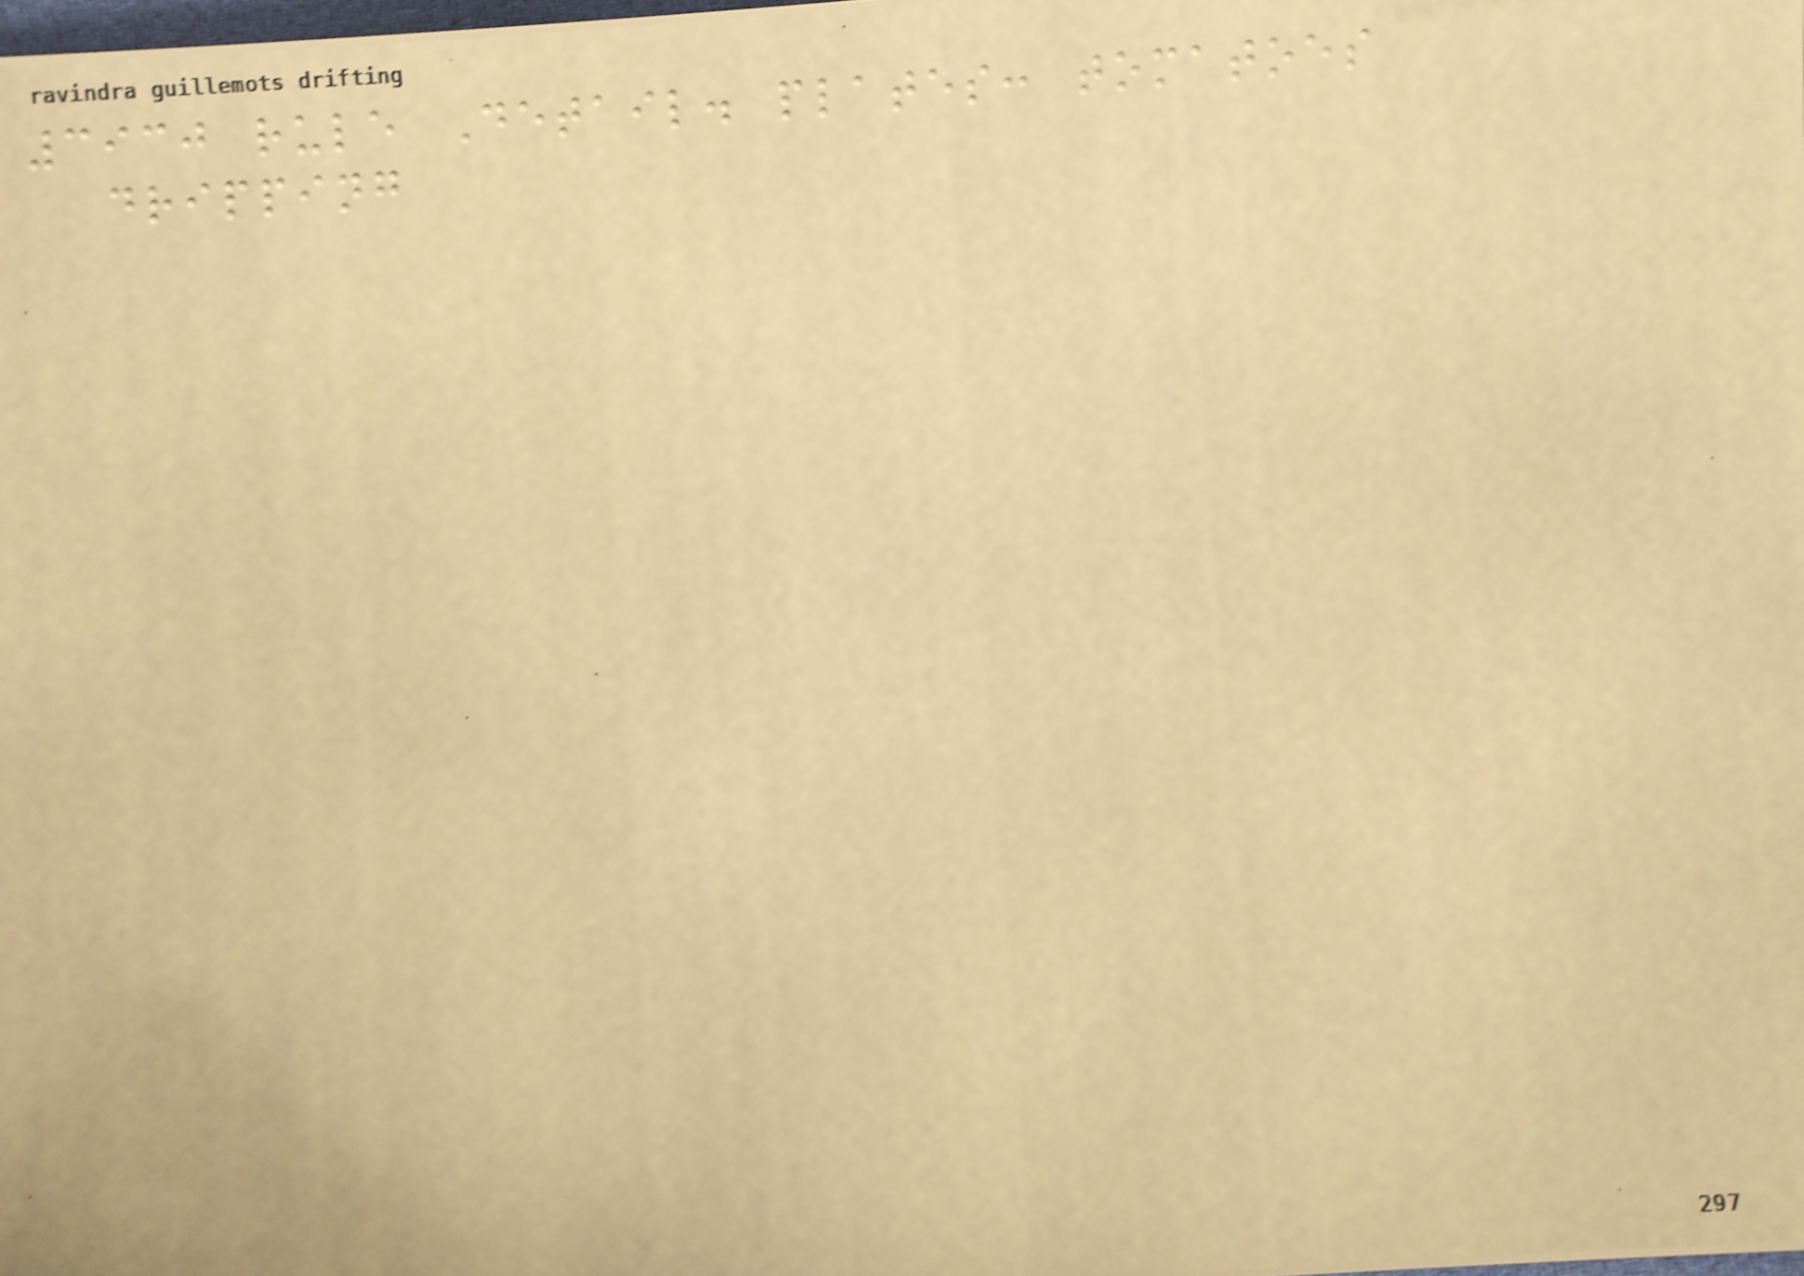3930 rule Detail. plates: tomatoes
dripping
